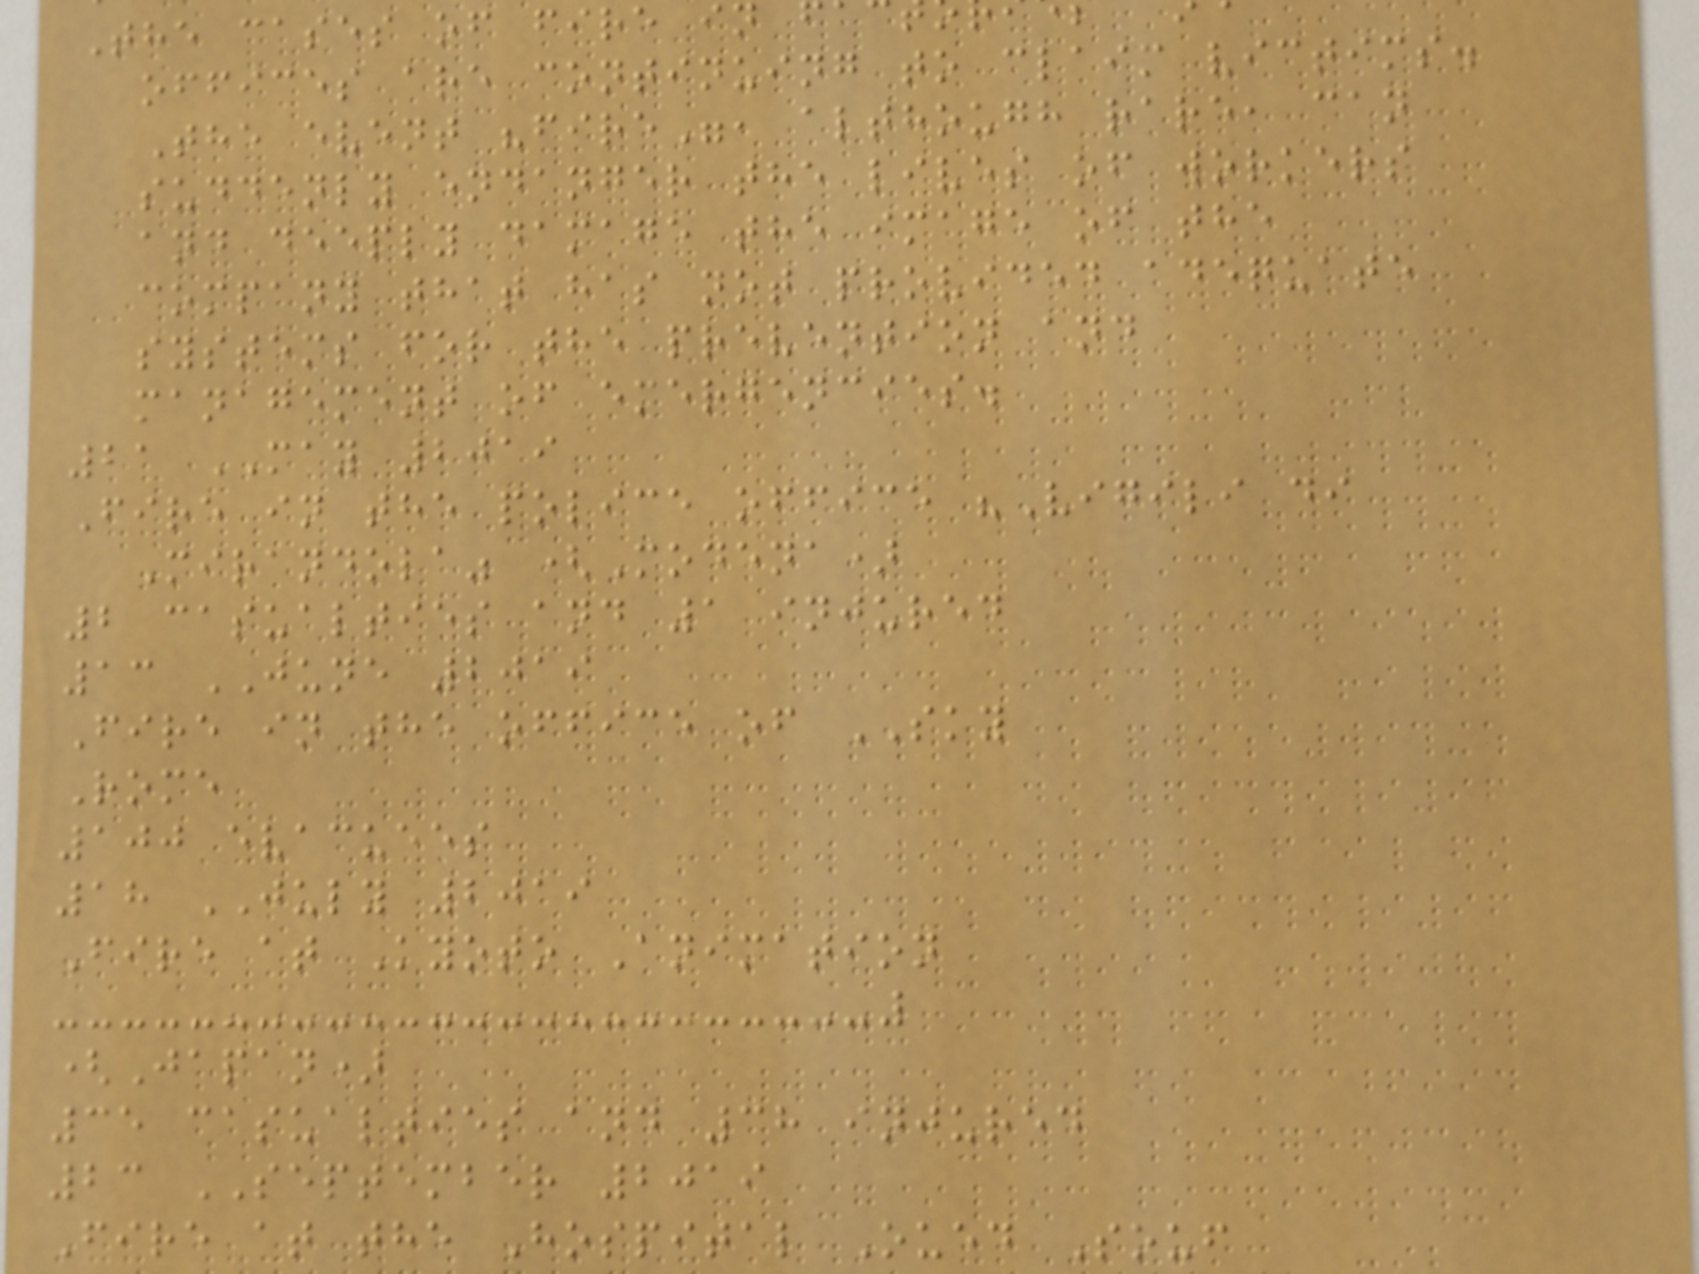The cases of fire in
offices are continuing to claim victims.
The event "fire", although rare, can
suddenly endanger the lives of workers
and deeply damage the image of the
company that has not provided adequate
systems for the prevention and
management of emergencies.
21 MAY 2019
Fire in the police office "Vigili di
Mirandola" (Modena)
2 casualties and 1 injured
13 JUNE 2019
Fire in the office of SKY
Rome
100 evacuees
18 JULY 2019
Fire at Kyoto Animation
(Japan)
35 casualties and 38 injured
23 SEPTEMBER 2019
Fire at the Hospital Oued Souf
